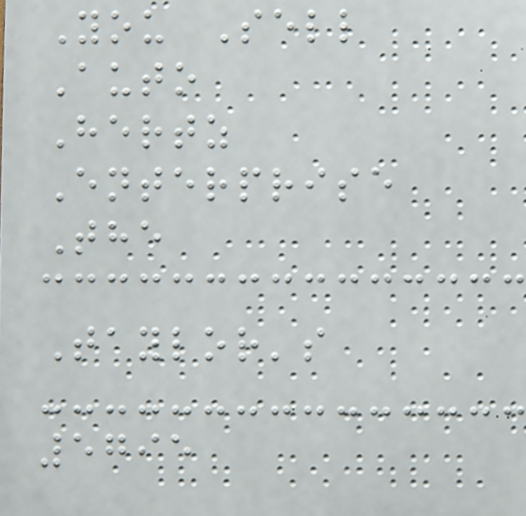You Sell
Auto
Hertz
Enterprise
The
Taylor's
5795
